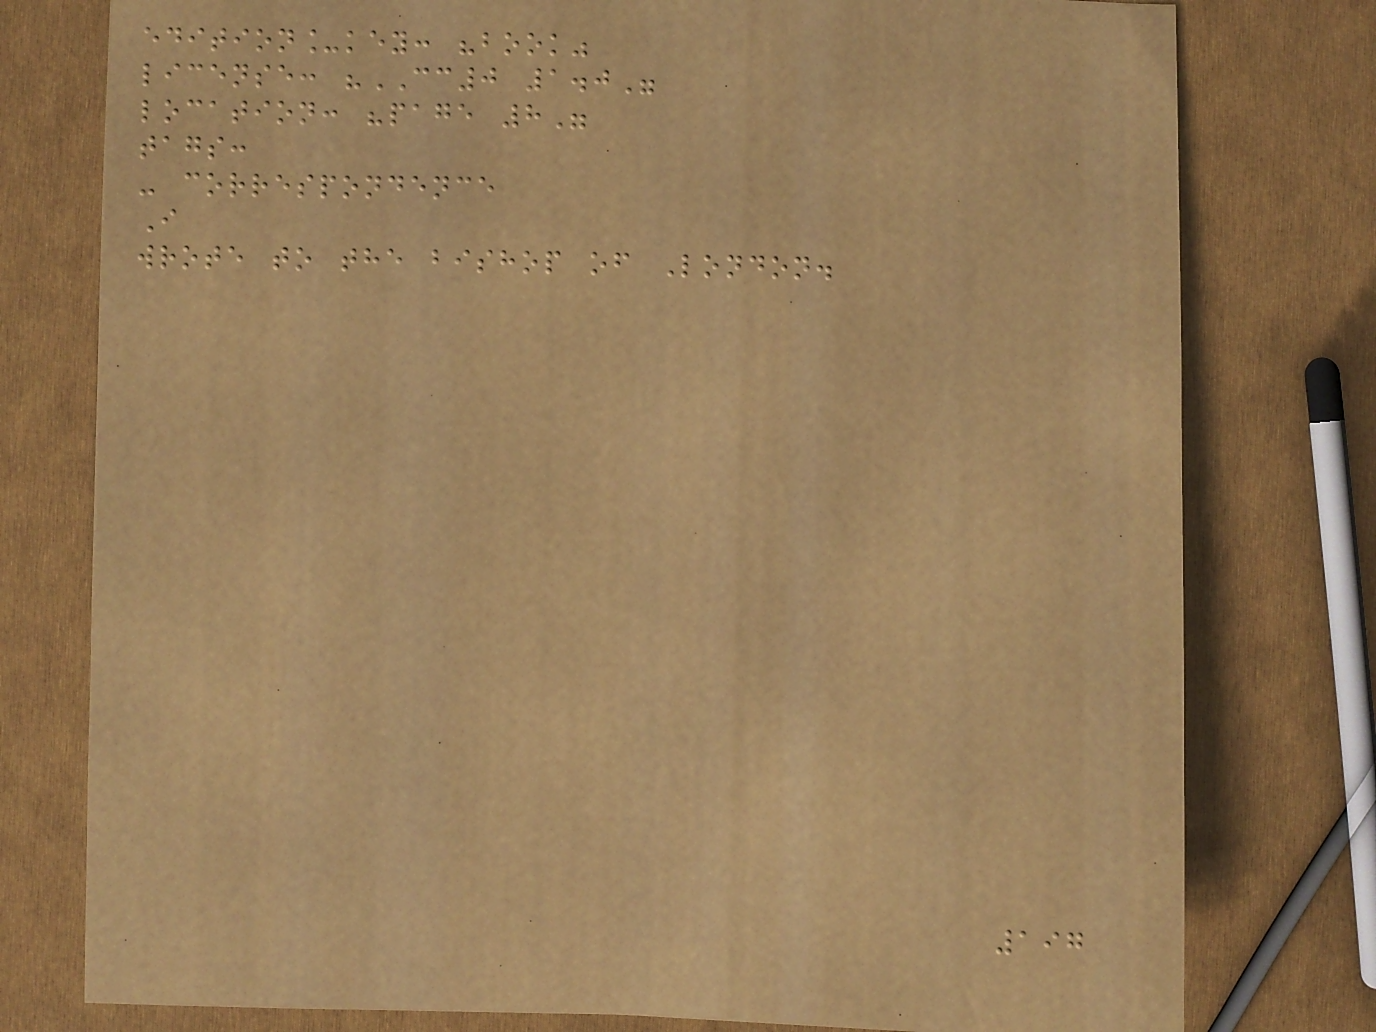edition_key: "book"
license: "CC0 1.0"
location: "page 8"
tags:
- correspondence
I
wrote to the bishop of London.
197
